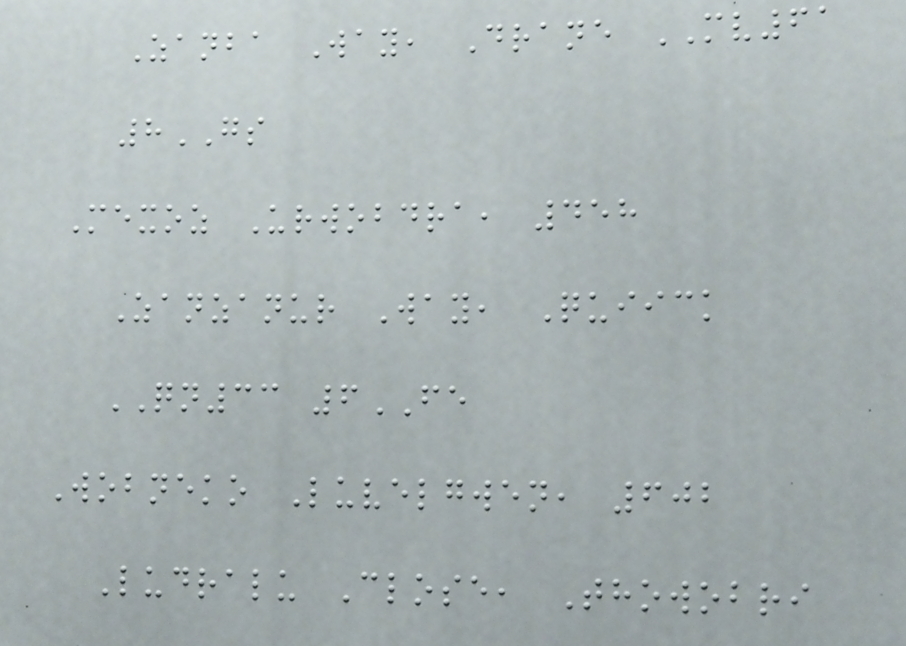Zanba Way, Drane MV61
8GS
Mexoz Urwobdra, 458
Zanzanur Way, Quiick
QN33 6FE
Wobneko Luvelgwen, 602
Ludralu Close, Thowobri
